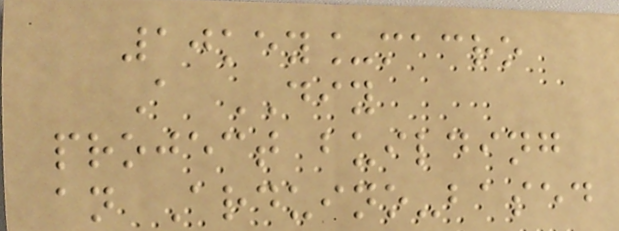10key_macro
A DIY
project building
an Arduino-based
